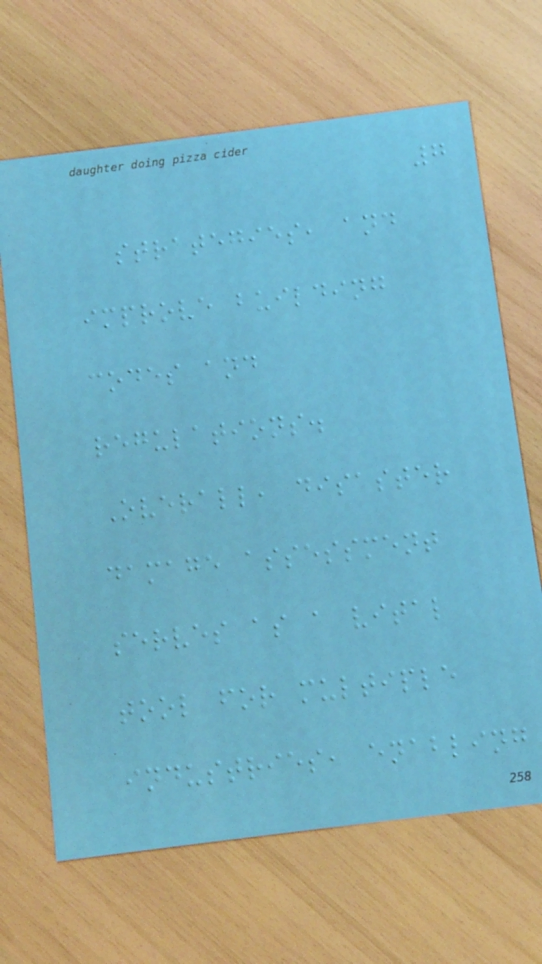7
strategies, and
improve building
codes and
regulations.
Overall, disaster
damage assessment
serves as a vital
tool for multiple
industries, enabling
